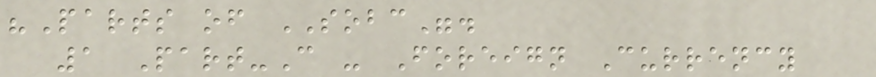"Parts of SOBC".
1 Part-C - Foreign Currency
